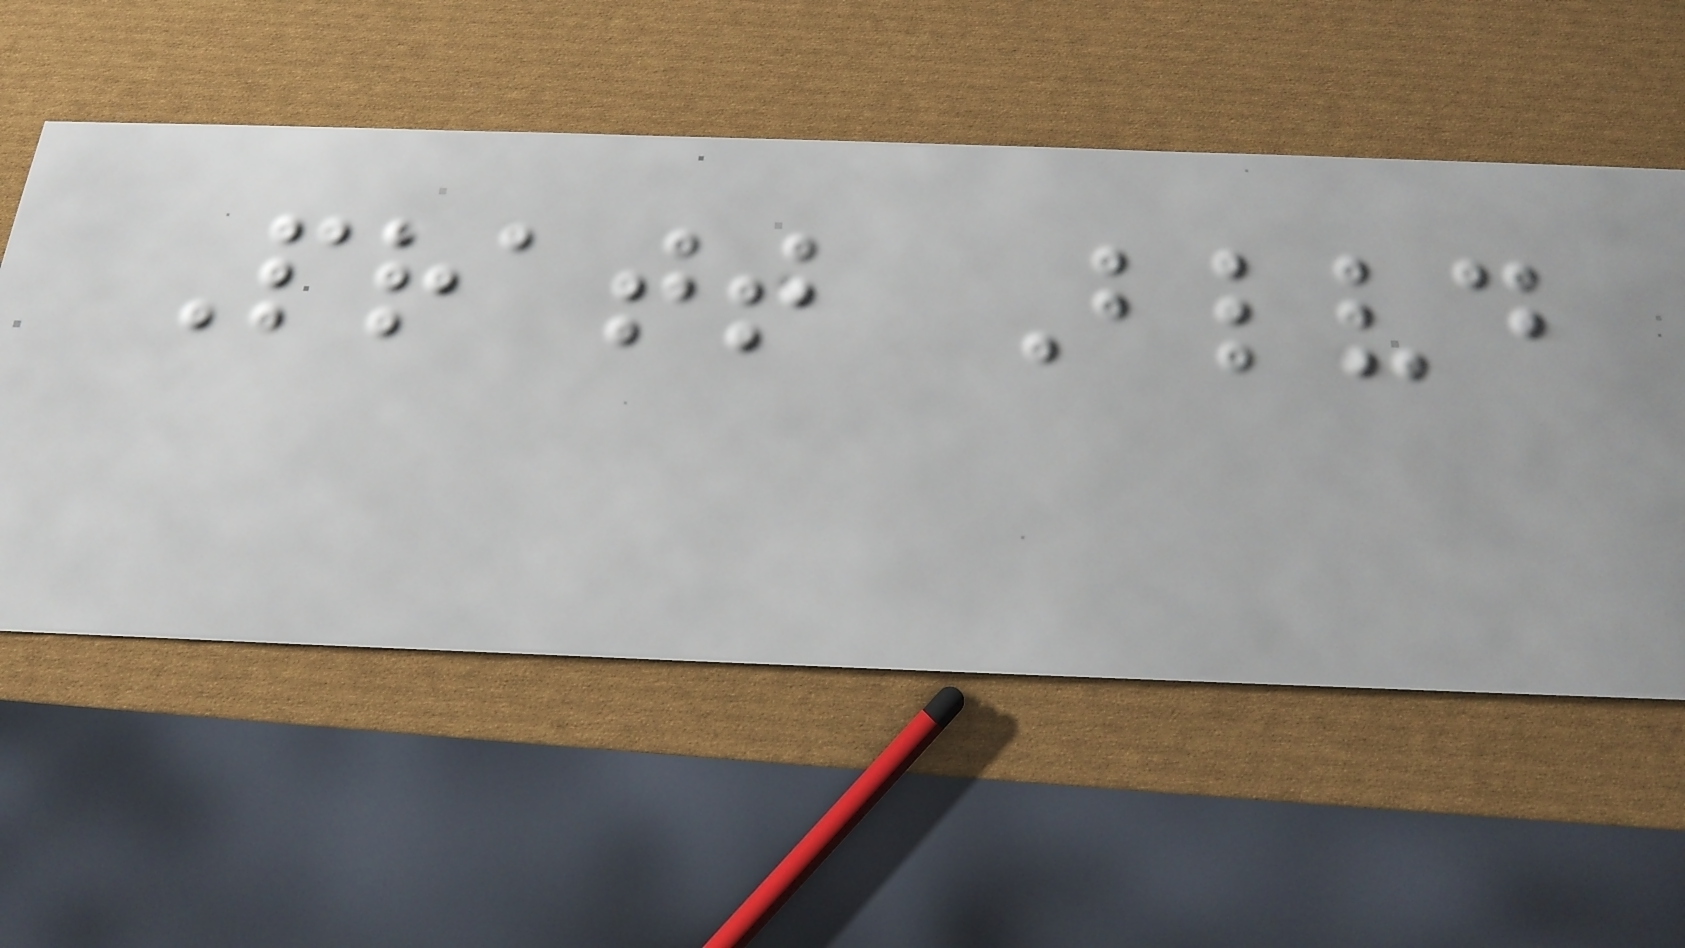Pratt Blvd
